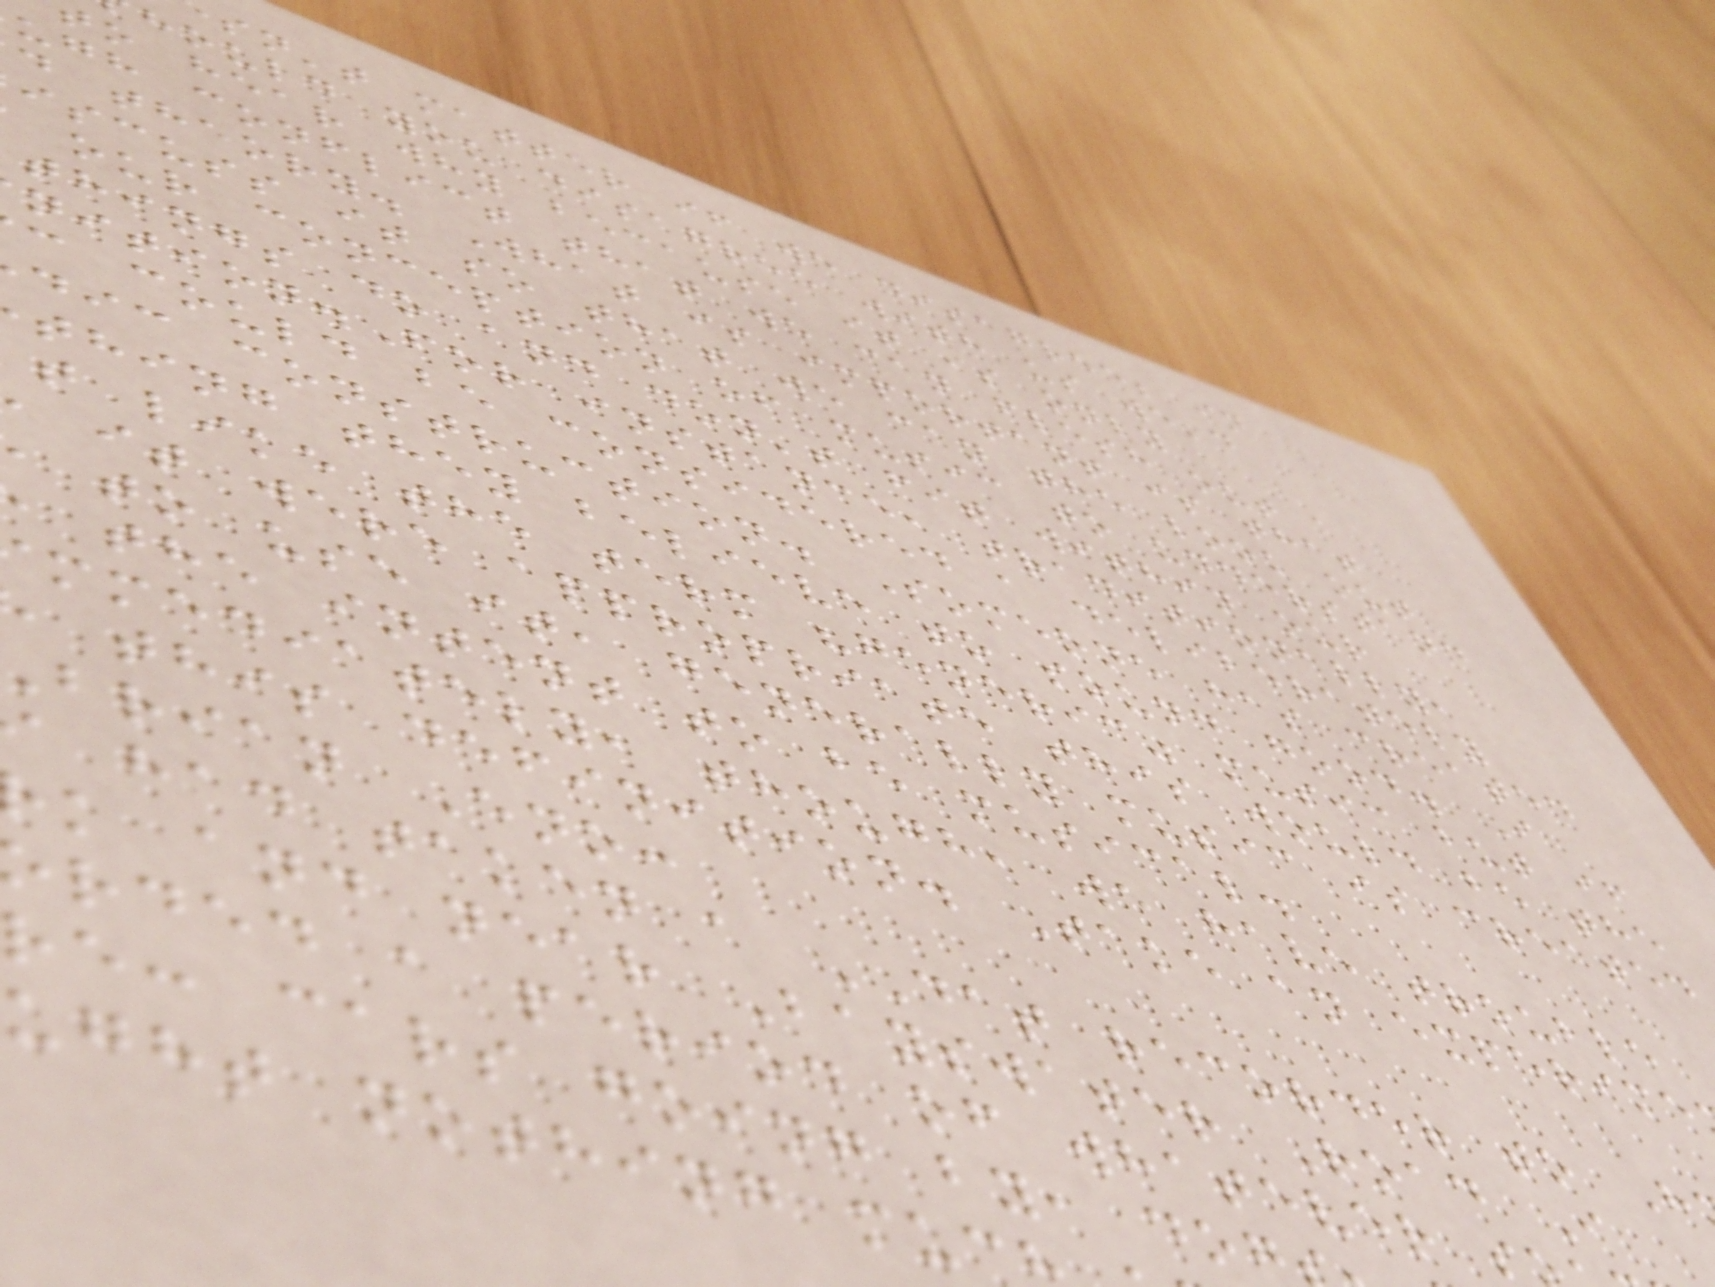sn't matter if we disagree; in
hould you disagree with us we'd
to hear why because it is only
ugh conflict that we can flesh out a
d theory. What is important is that
iscuss it so that we can the look out
our conception of music to understand
things do and don't fit within our
nition.For instance, traditionally,
c could be considered a deliberately
dic construction. Someone has created
thing they believe to sound good. I
t like the term "generic" music but if
it were appropriate this would be the
to use it, generally music is created
the intent to be musical.
mmediately, though, we have trouble
this definition. Take an experime
brian Eno:
had taken a DAT recorder to H
k and near Bayswater Road I
rded a period of whatever s
re: cars going by, dog
ught nothing muc
